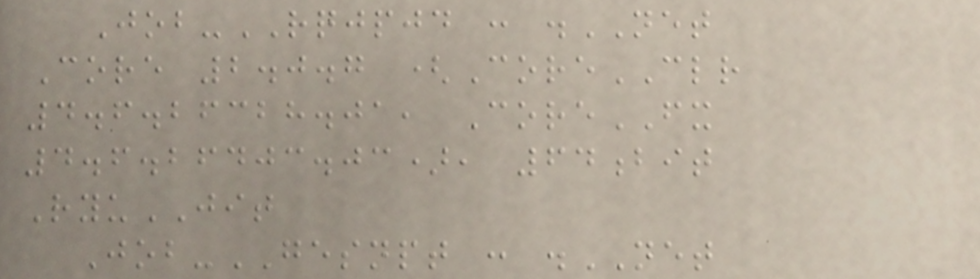Job-RQJPJD : .NET
Core 2.0.7 (CoreCLR
4.6.26328.01, CoreFX
4.6.26403.03), 64bit
RyuJIT
Job-GESNPT : .NET
